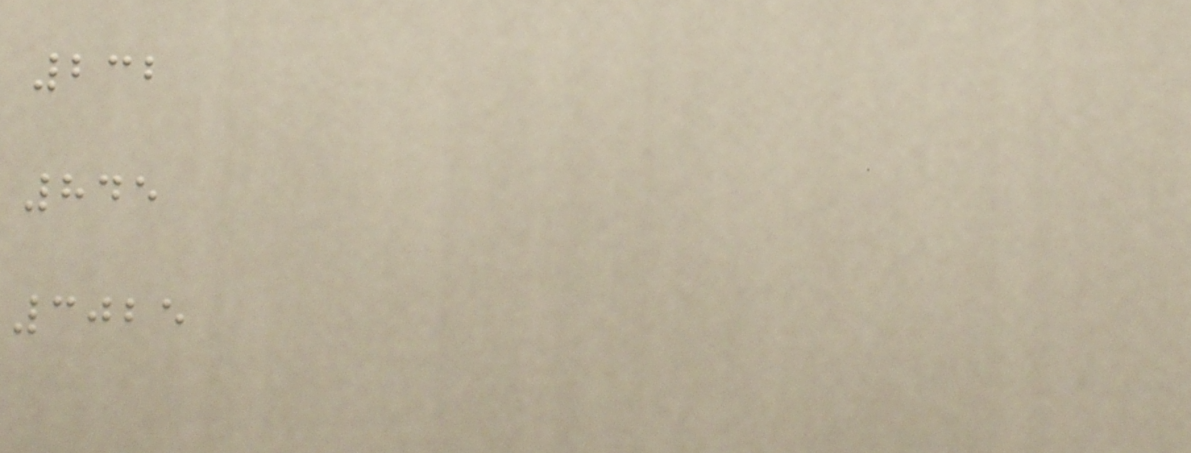232
845
3025
